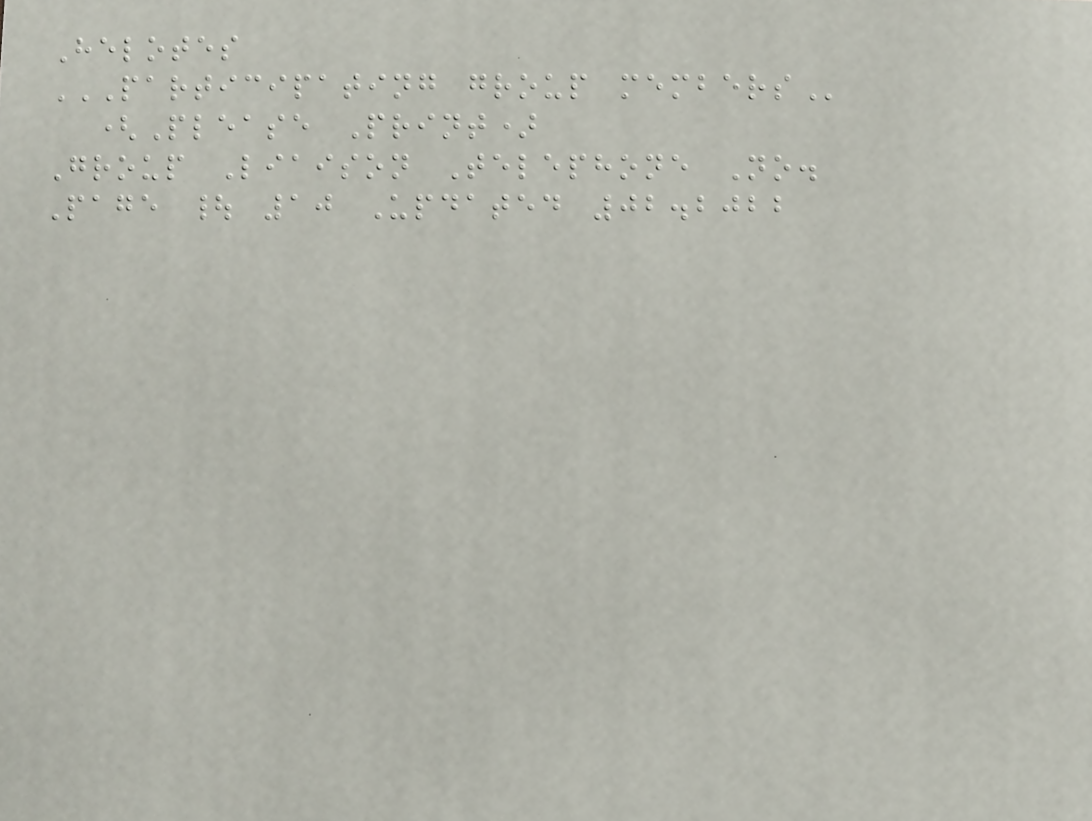Helotes
PARTICIPATING GROUP MEMBERS
(Please Print)
Group Liaison Telephone No.
Page | 10 Updated 02.2022
